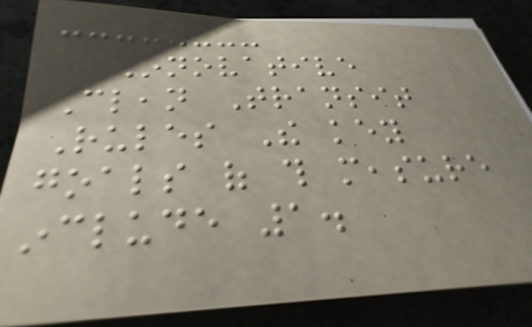Innovative
Clean Transit
Rules The key
goals of this measure
include 1.
